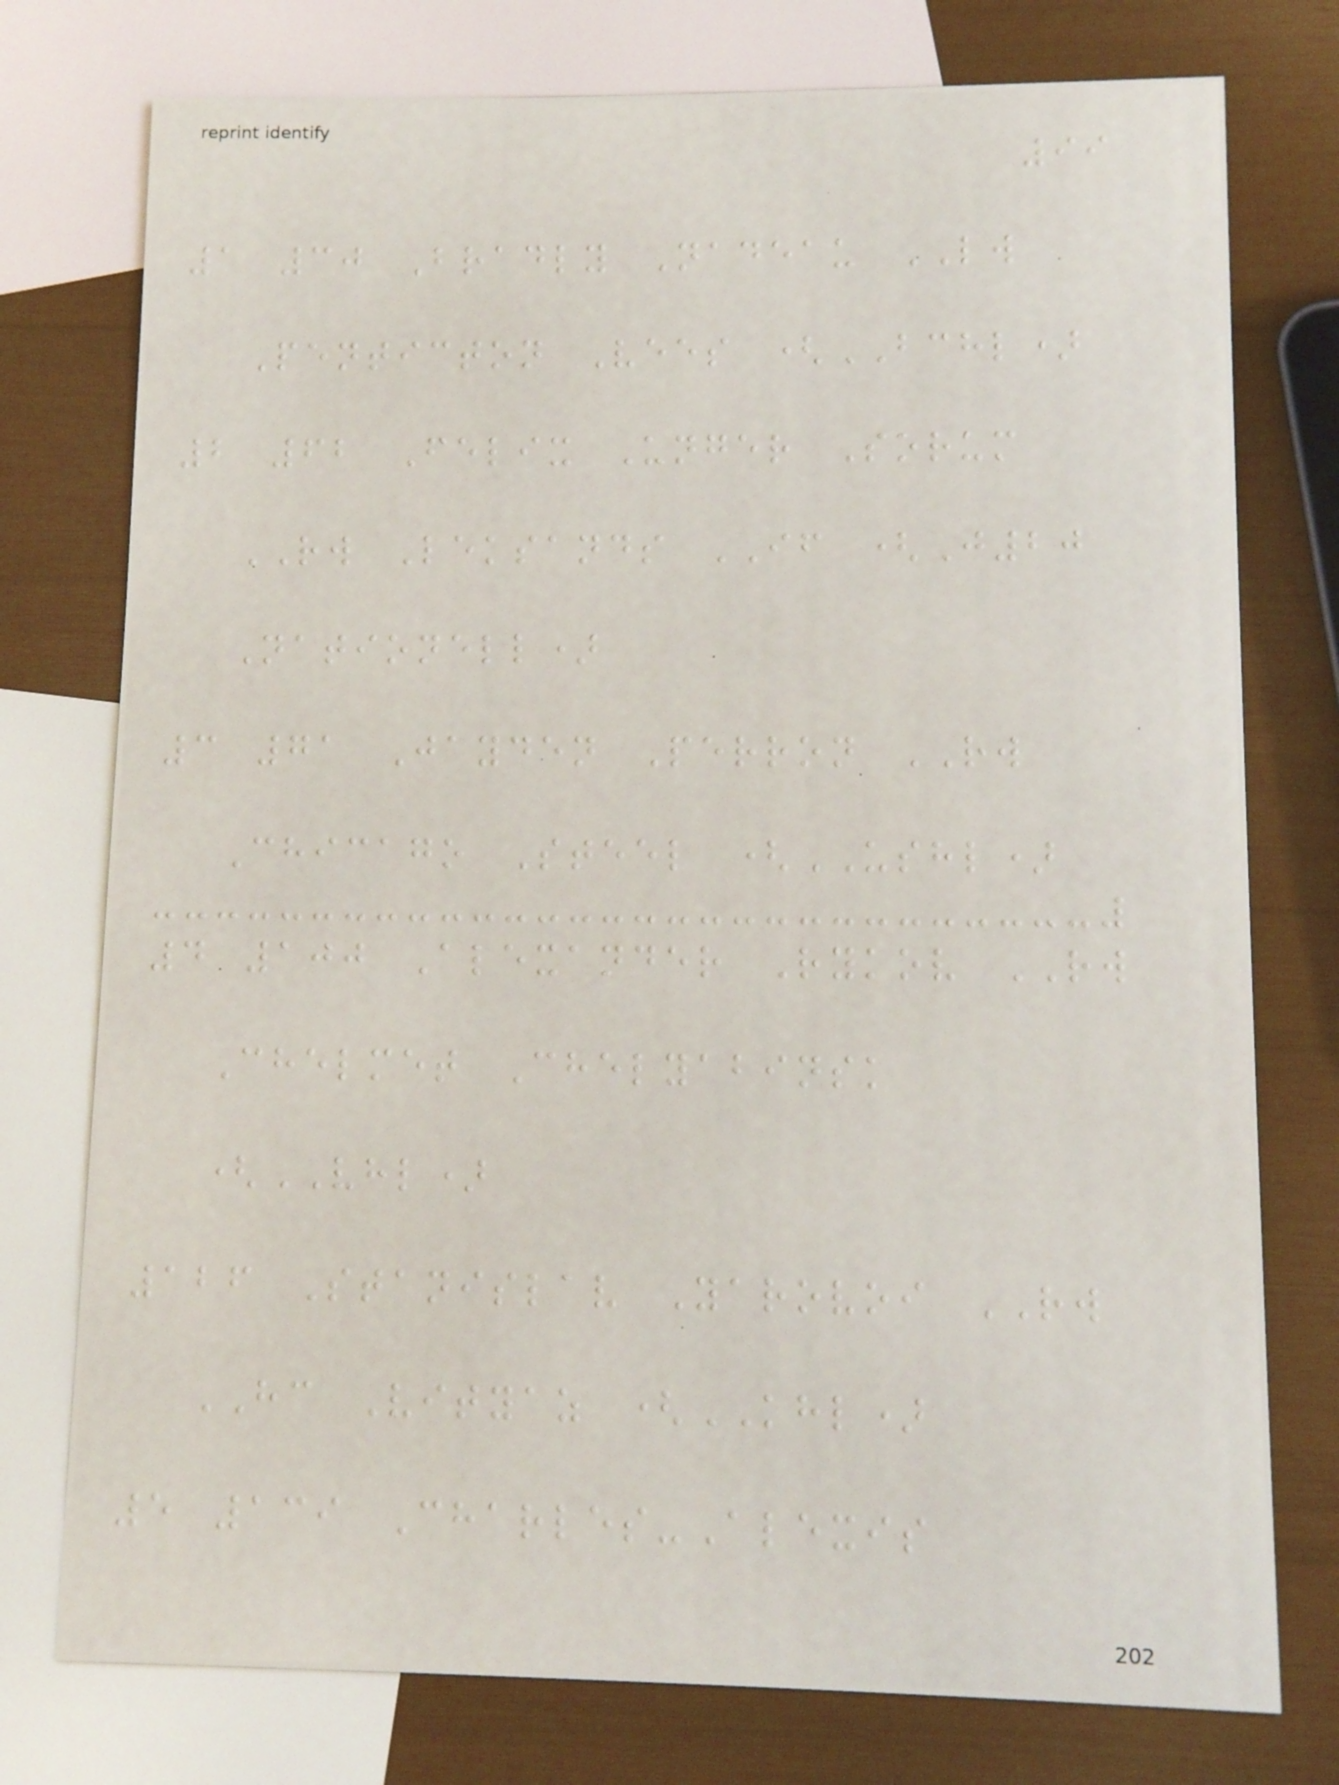99
1 30 Bradly Nadeau LW
Penticton Vees (BCHL)
2 62 Felix Unger Sorum
RW Leksands IF (J20
Nationell)
3 71 Jayden Perron RW
Chicago Steel (USHL)
4 100 Alexander Rykov RW
Chelmet Chelyabinsk
(VHL)
126 Stanislav Yarovoi RW
HC Vityaz (KHL)
5 139 Charles-Alexis
